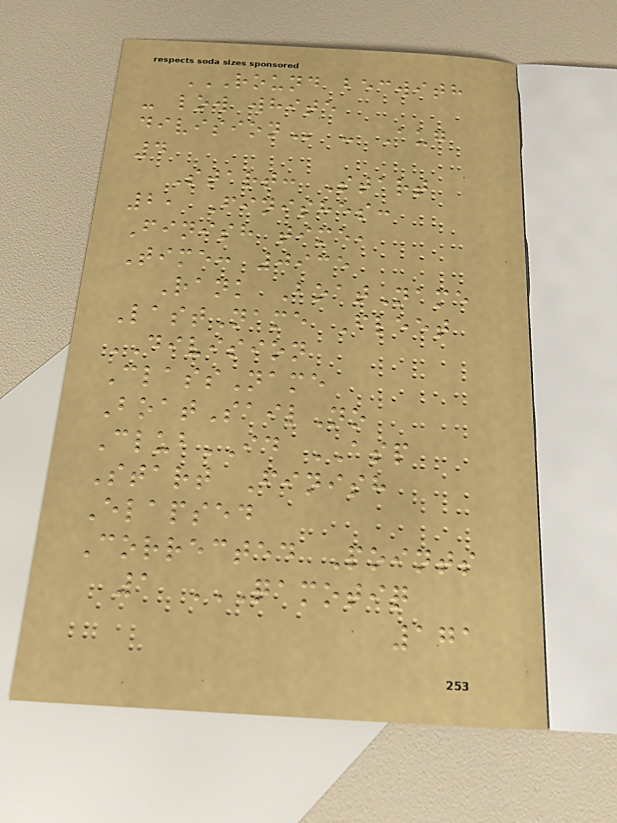ROUND BECWITH
- LOW WHITE
DIVISION - Aug
4
Start: Start
2, Finishes:
Finish time,
Time: 0935
Rank BoatName
LastName Fleet
DIVISION
ClassName
BoatSailNo
ClubID ASP
Start Finish
Elapsed
Corrected Points
1 QAMOTIQ
171
